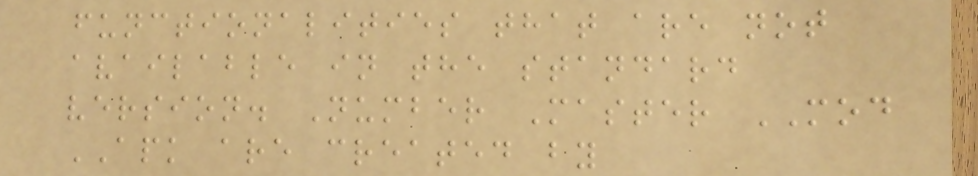functionalities that are not
available in the standard
version. Number Master MOD
APK are created by
